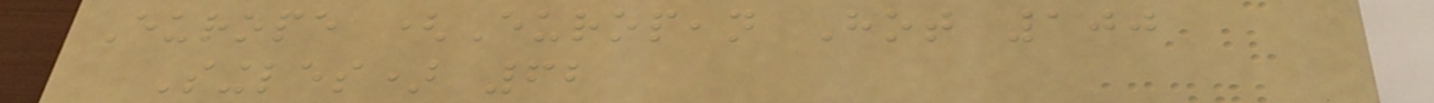Europe (European Hot 100
Singles) 62
